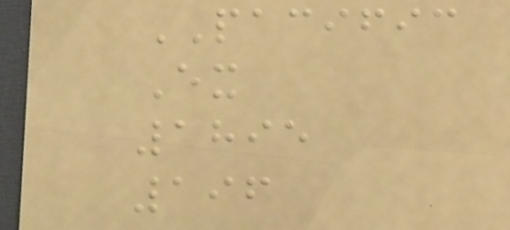PACIFIC
Ex
1895
196
